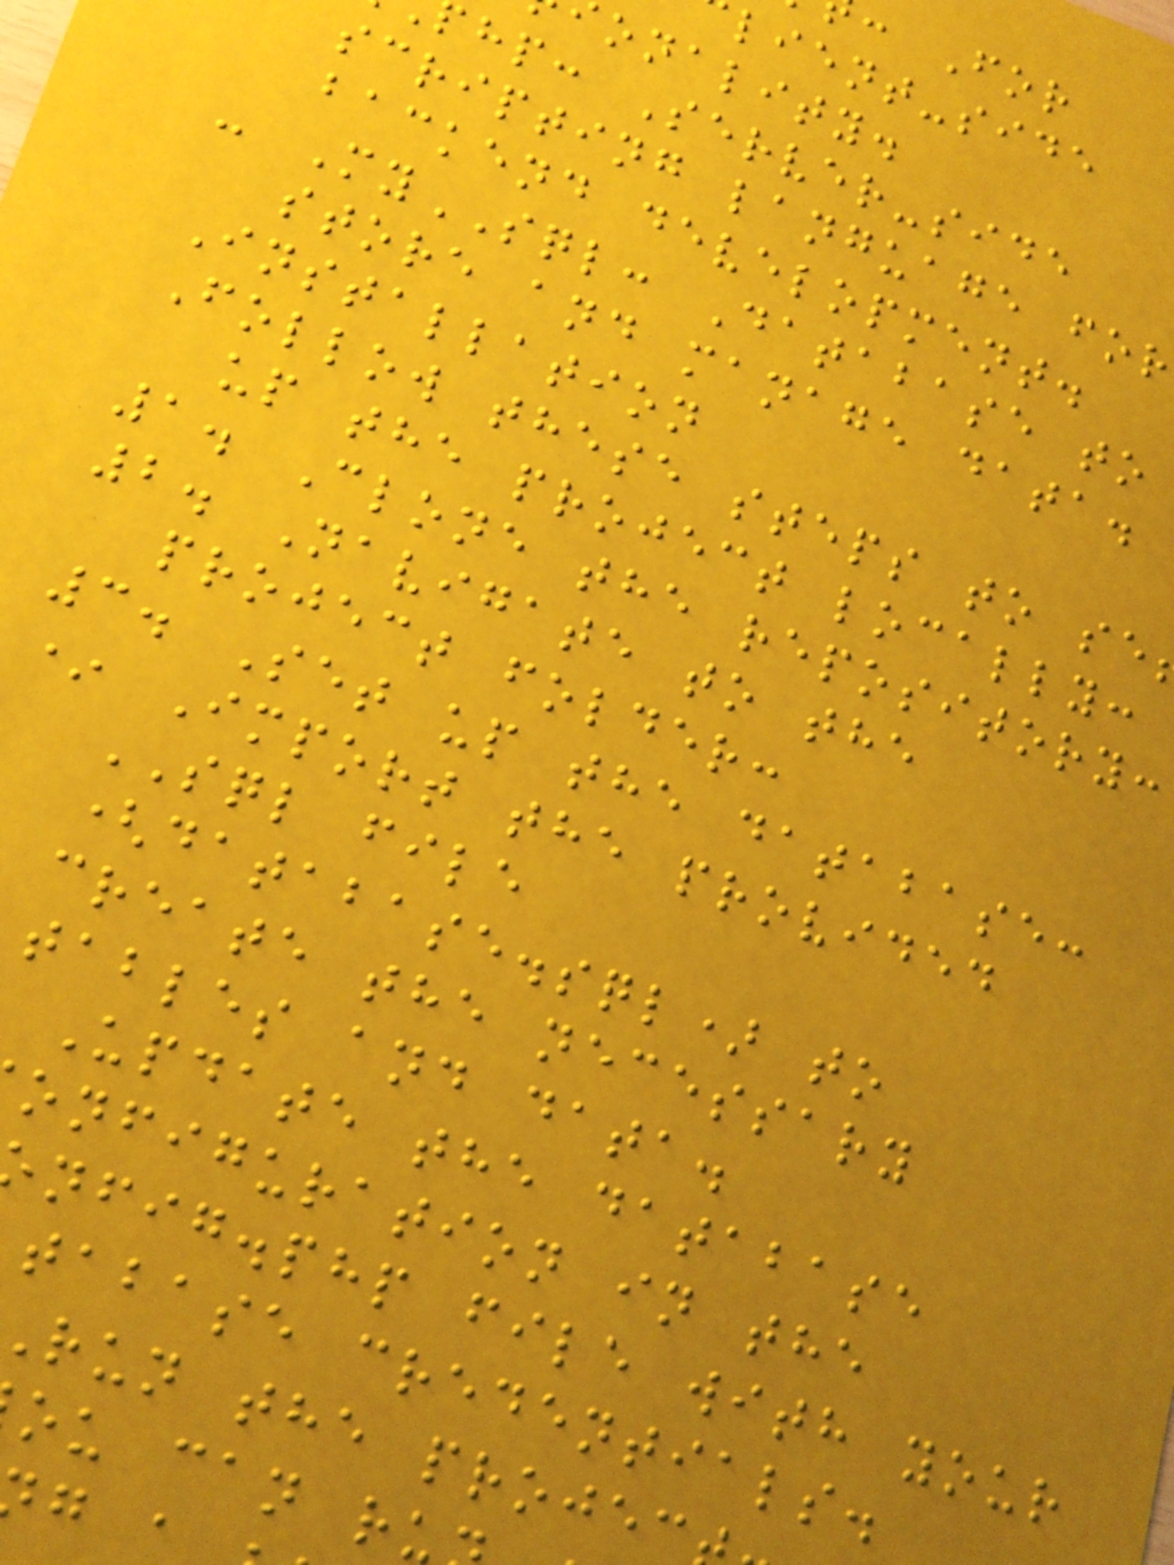: For
lient-side
onality.
hp: Server-side
scripting language for
backend development.
- MySQL: Database to
store and manage data.
Installation
Follow these steps to se
up the project locally:
1. Clone the repository:
2. Navigate to the
project folder:
3. Set up the database:
* Import the provided
SQL file
(database.sql) to
create the necessary
tables and data.
Update the database
onfiguration in the
nfig.php file with your
tabase credentials.
run the projec
ou can r
